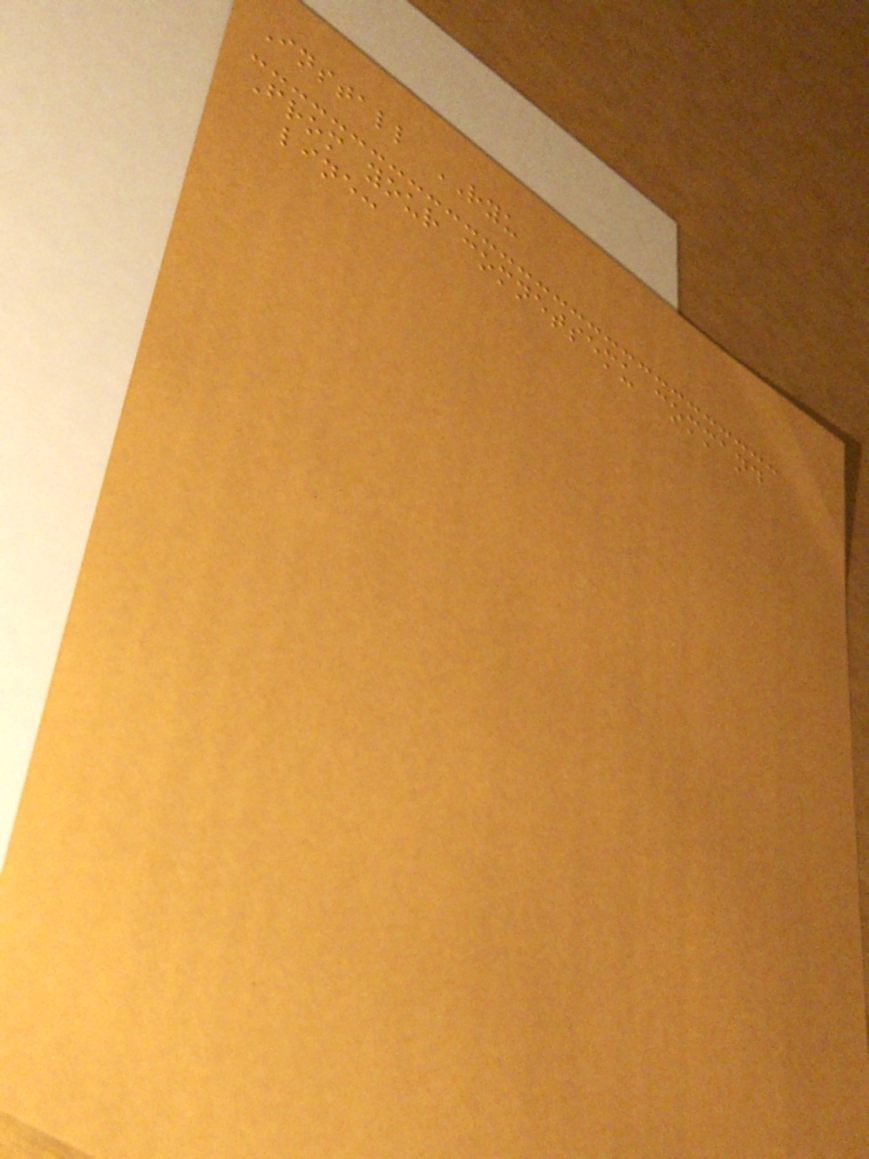Install RYU
From your comnetsemu command
line:
